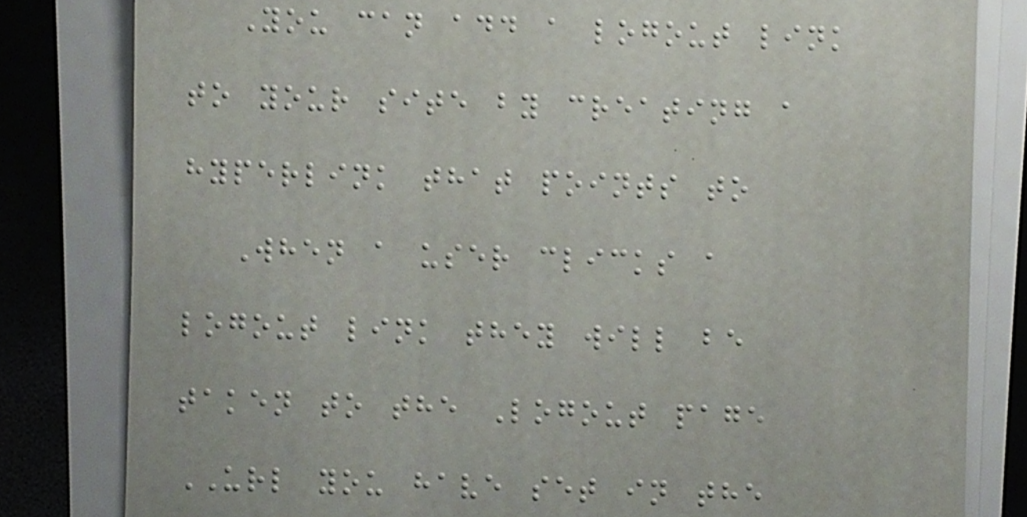You can add a logout link
to your site by creating a
hyperlink that points to
When a user clicks a
logout link they will be
taken to the Logout page
URL you have set in the
